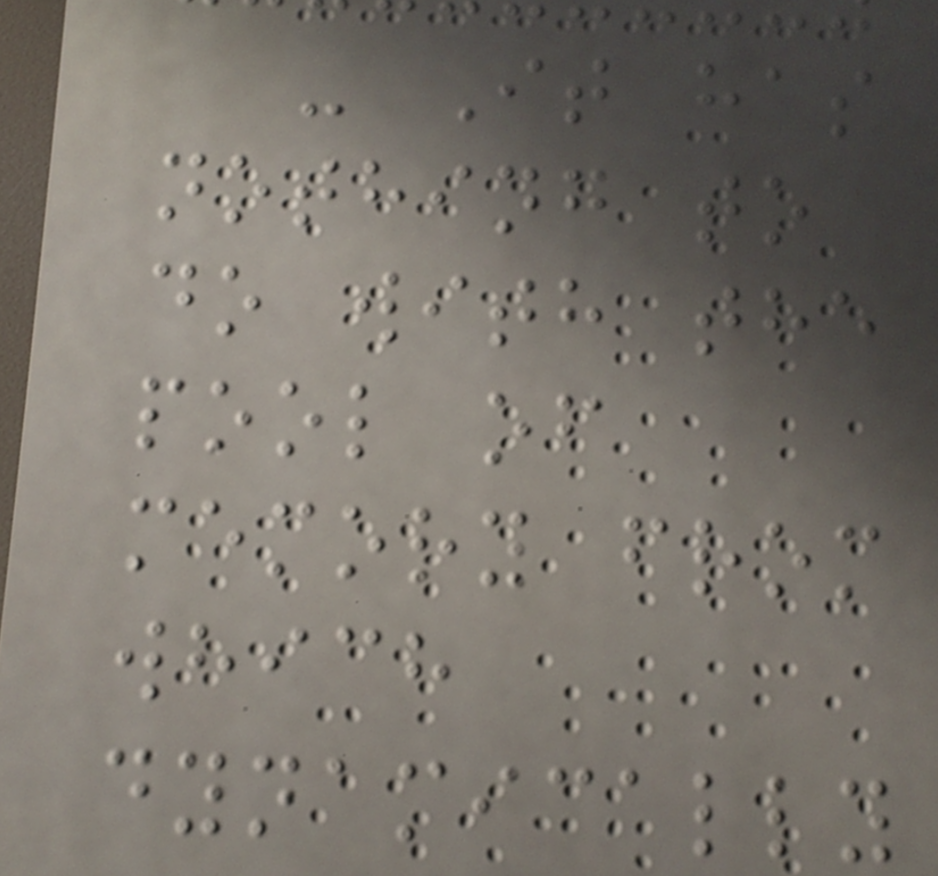- It has
nothing to
do with the
pool of
memory from
which
dynamically
